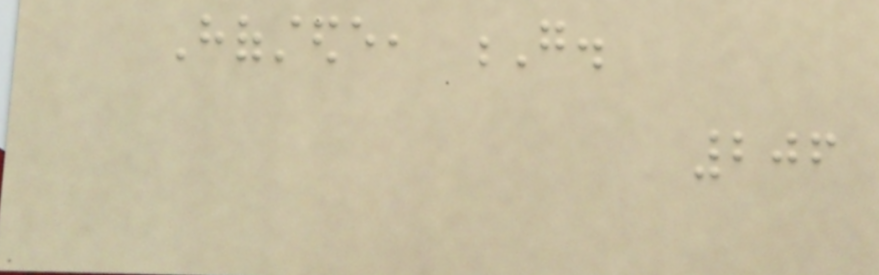Hofstede, G.
206
